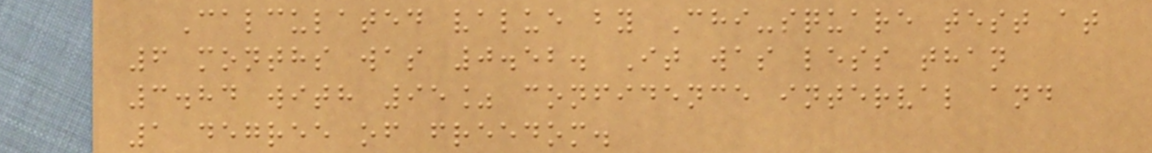Calculated value by Chi-square test at
6 months was 0.52. It was less than
3.84 with 95% confidence interval and
1 degree of freedom.
